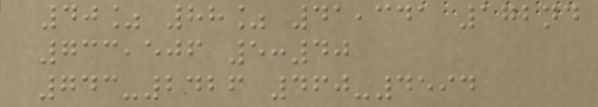40% 88% 41,341 172nd
733,506 5:40
743-2426 460-4594
